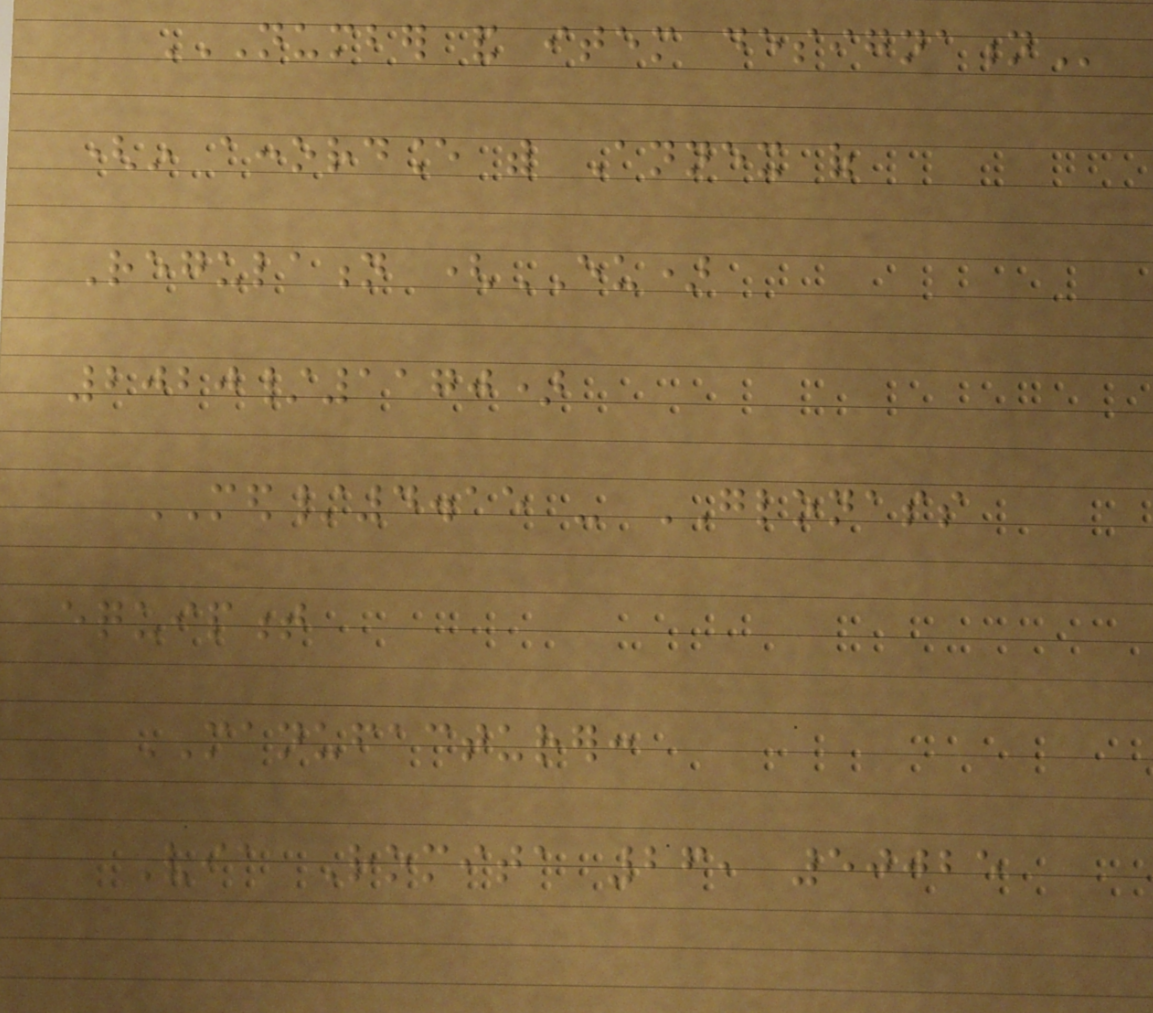NUMBER AND ITEM DESIGNATION
(in accordance with Annex of
Regulation (EU)
2020/1170)
MED/4.15 - GLONASS
equipment
MANUFACTURER:
Via Romita 26, 50025
